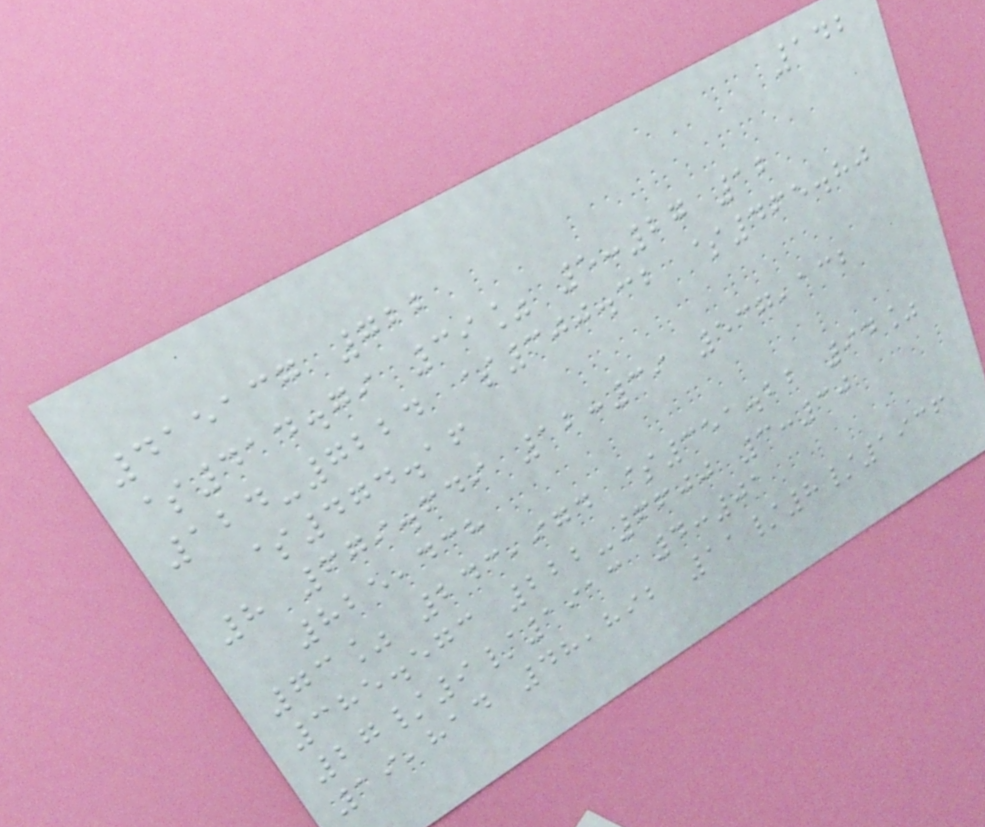142
415137 722
$414.79 39% 5:27 12
124-7224 $300.32 $465.80
$474.16
8 679.649 12:39 537,132
825,438
73% 243,974 $351.22 94%
385.573 222-6600 3:30
27/9/1913 4:01
19,814 48,892 11/8/1936
